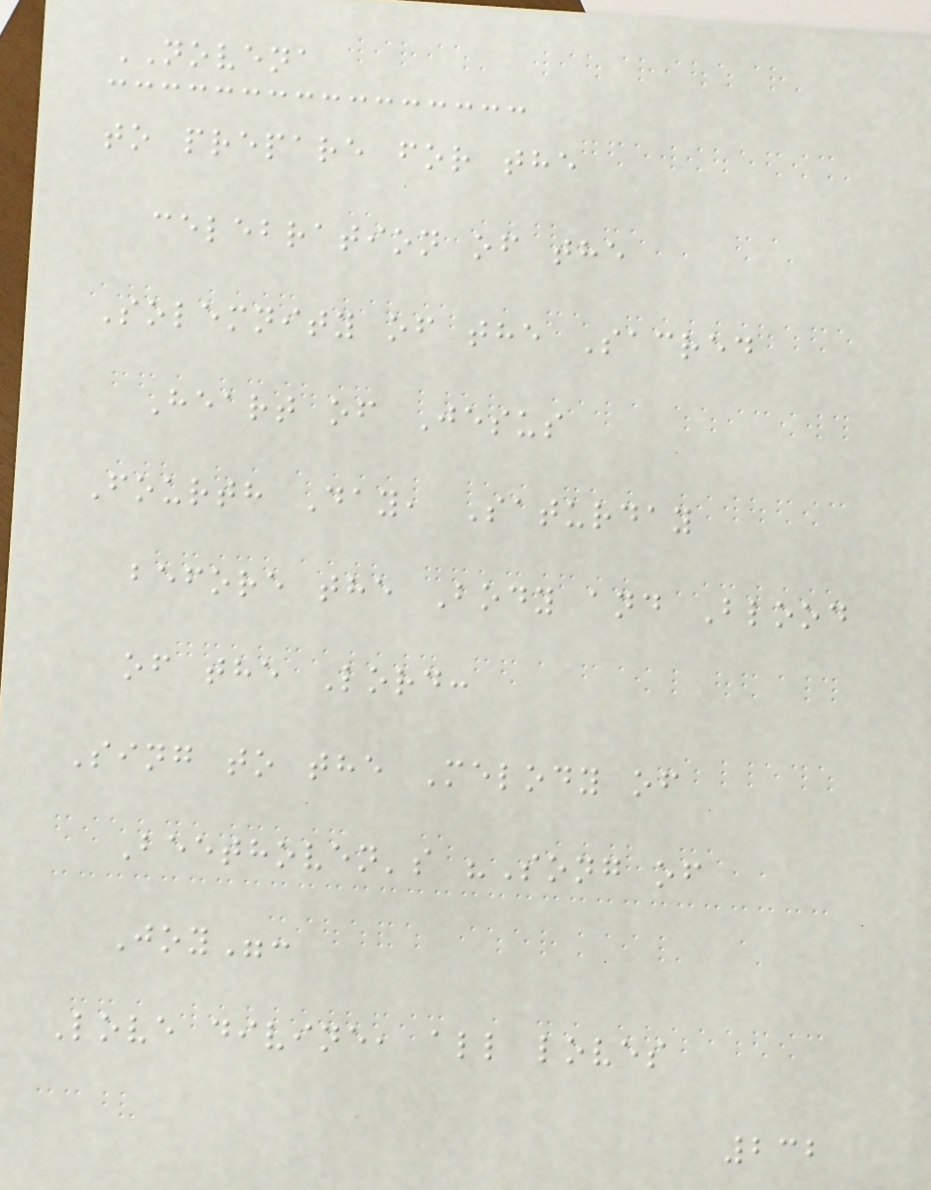NOVENA
to prepare for the
celebration of the
Solemnity of the Sacred
Heart of Jesus
Fourth Day, Saturday
before the Body and Blood
of the Lord:
Sing to the Melody of
Beethoven's "Song of
Joy":
Love divine, all loves
232
